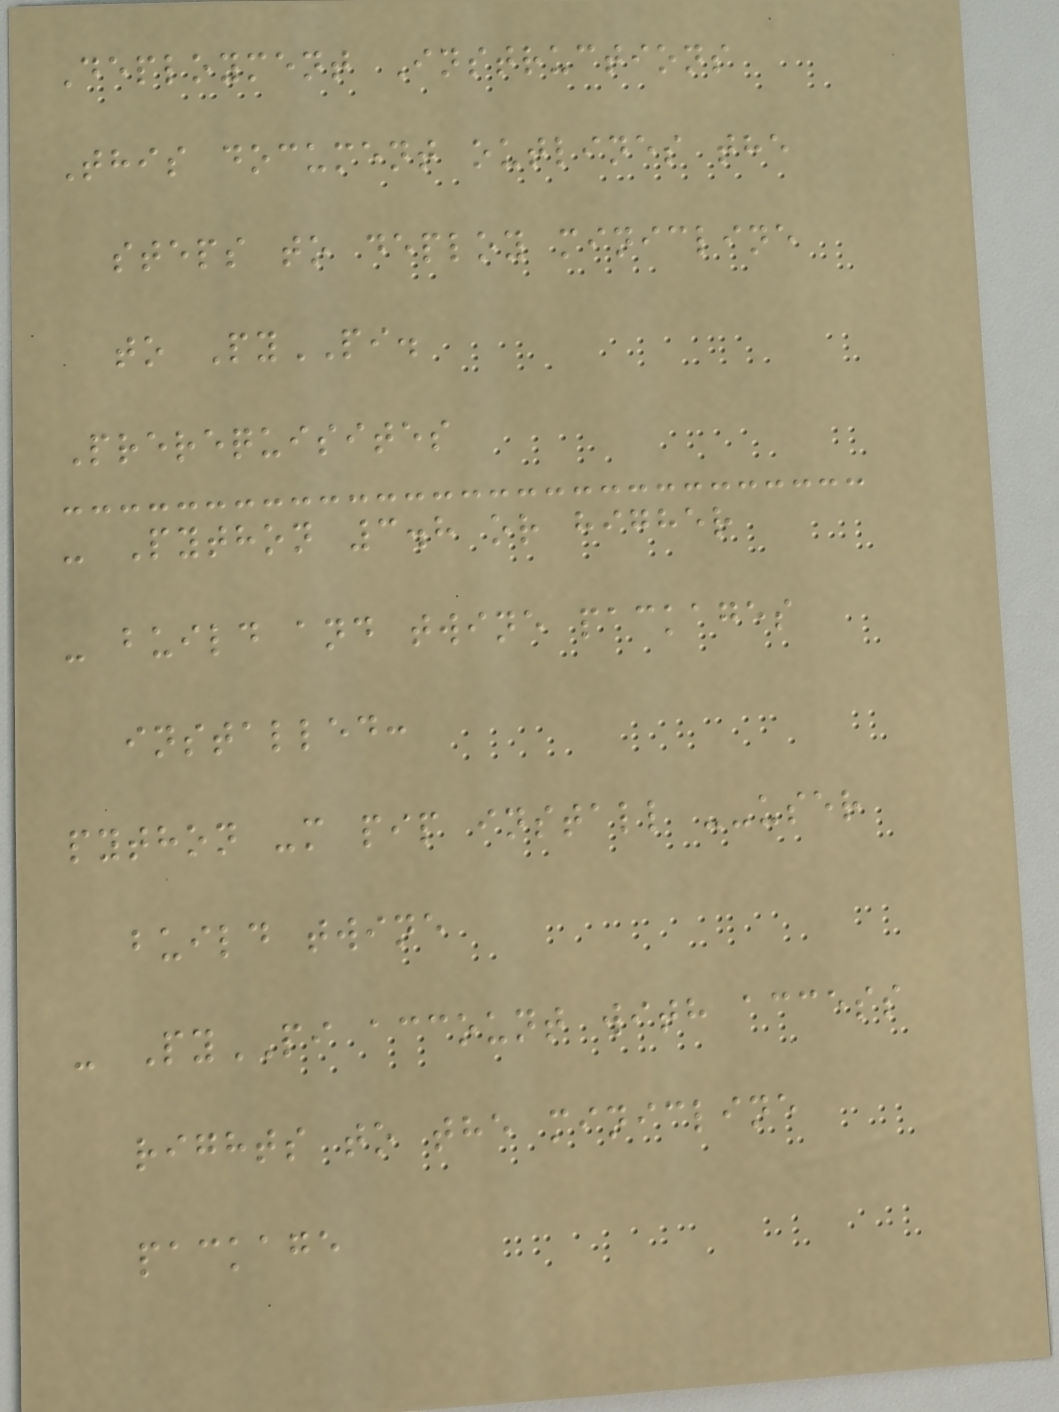Deployment Instructions
This document outlines the
steps to deploy minicline
to PyPI.
Prerequisites
- Python 3.8 or higher
- build and twine packages
installed:
python -m pip install --user
build twine
- PyPI account with access
rights to the minicline
package
